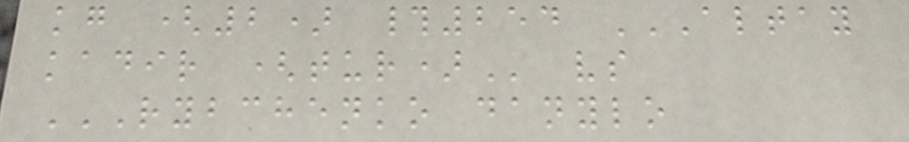kg (2) #254 ALTAY
KADIR (TUR) vs
RYBCHENKO DANYLO
